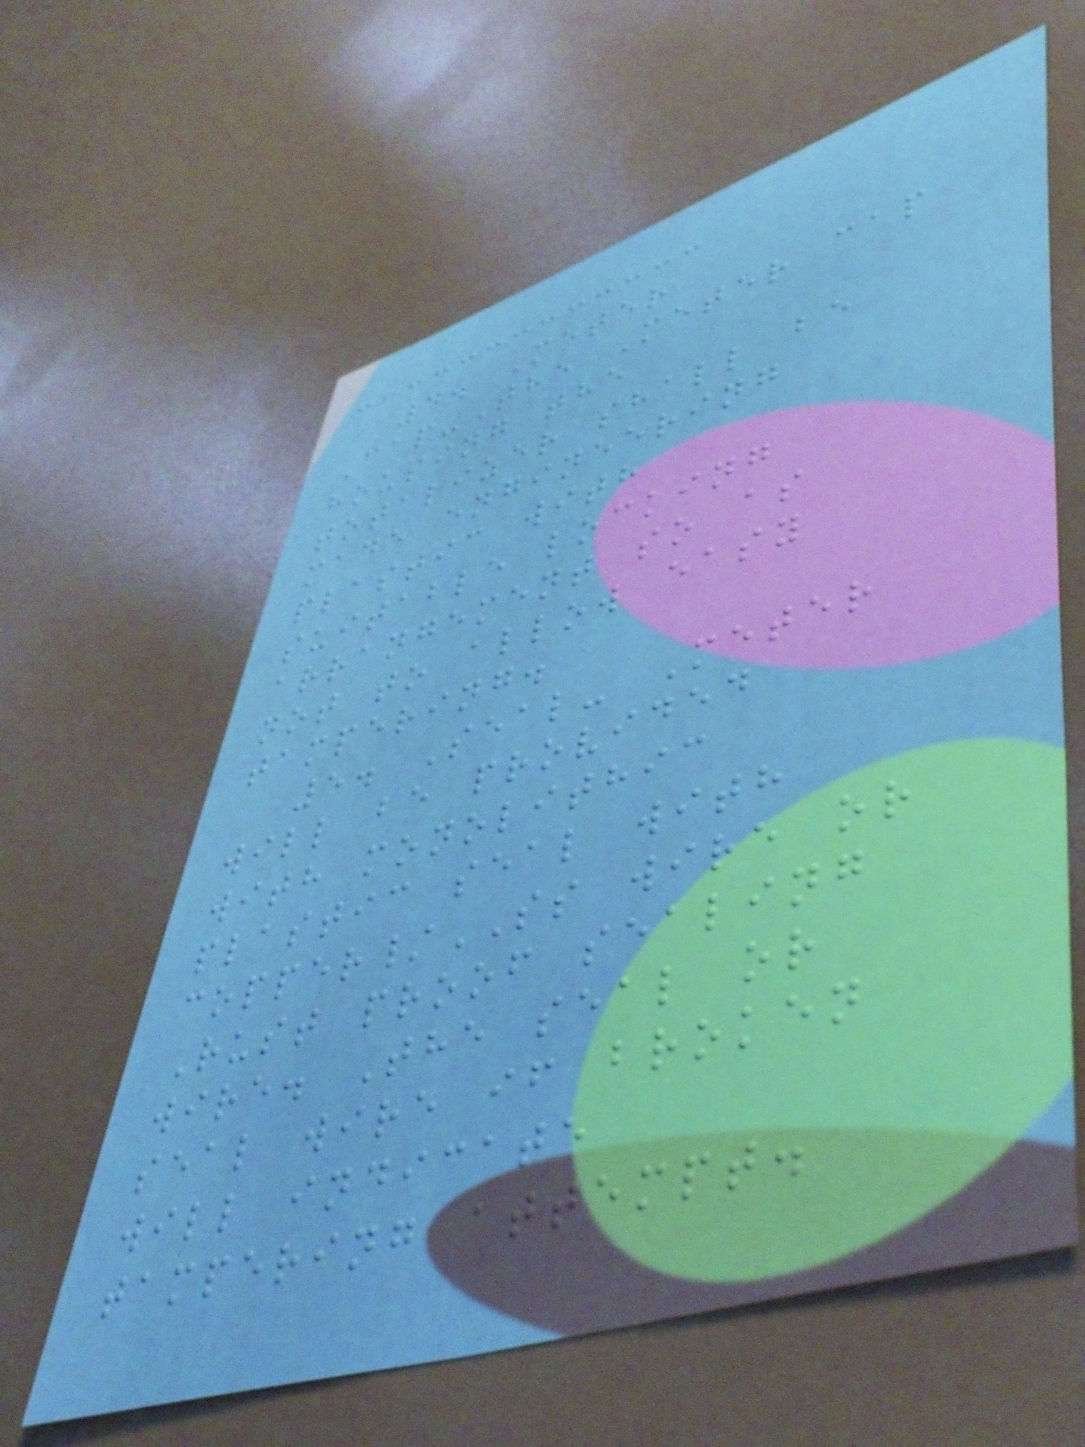4. Meter
Cap-The Meter cap
housing the
totalizer shall be
made engineering
plastic with
suitable locking
arrangement so as
not to allow easy
tampering.
5. Seal- Meter
will be provided
with monolithic
plastic seal with
copper/SS wire or
Rust proof sealing
wire. The seal or
seal wire if broken
will indicate
tampering attempt.
